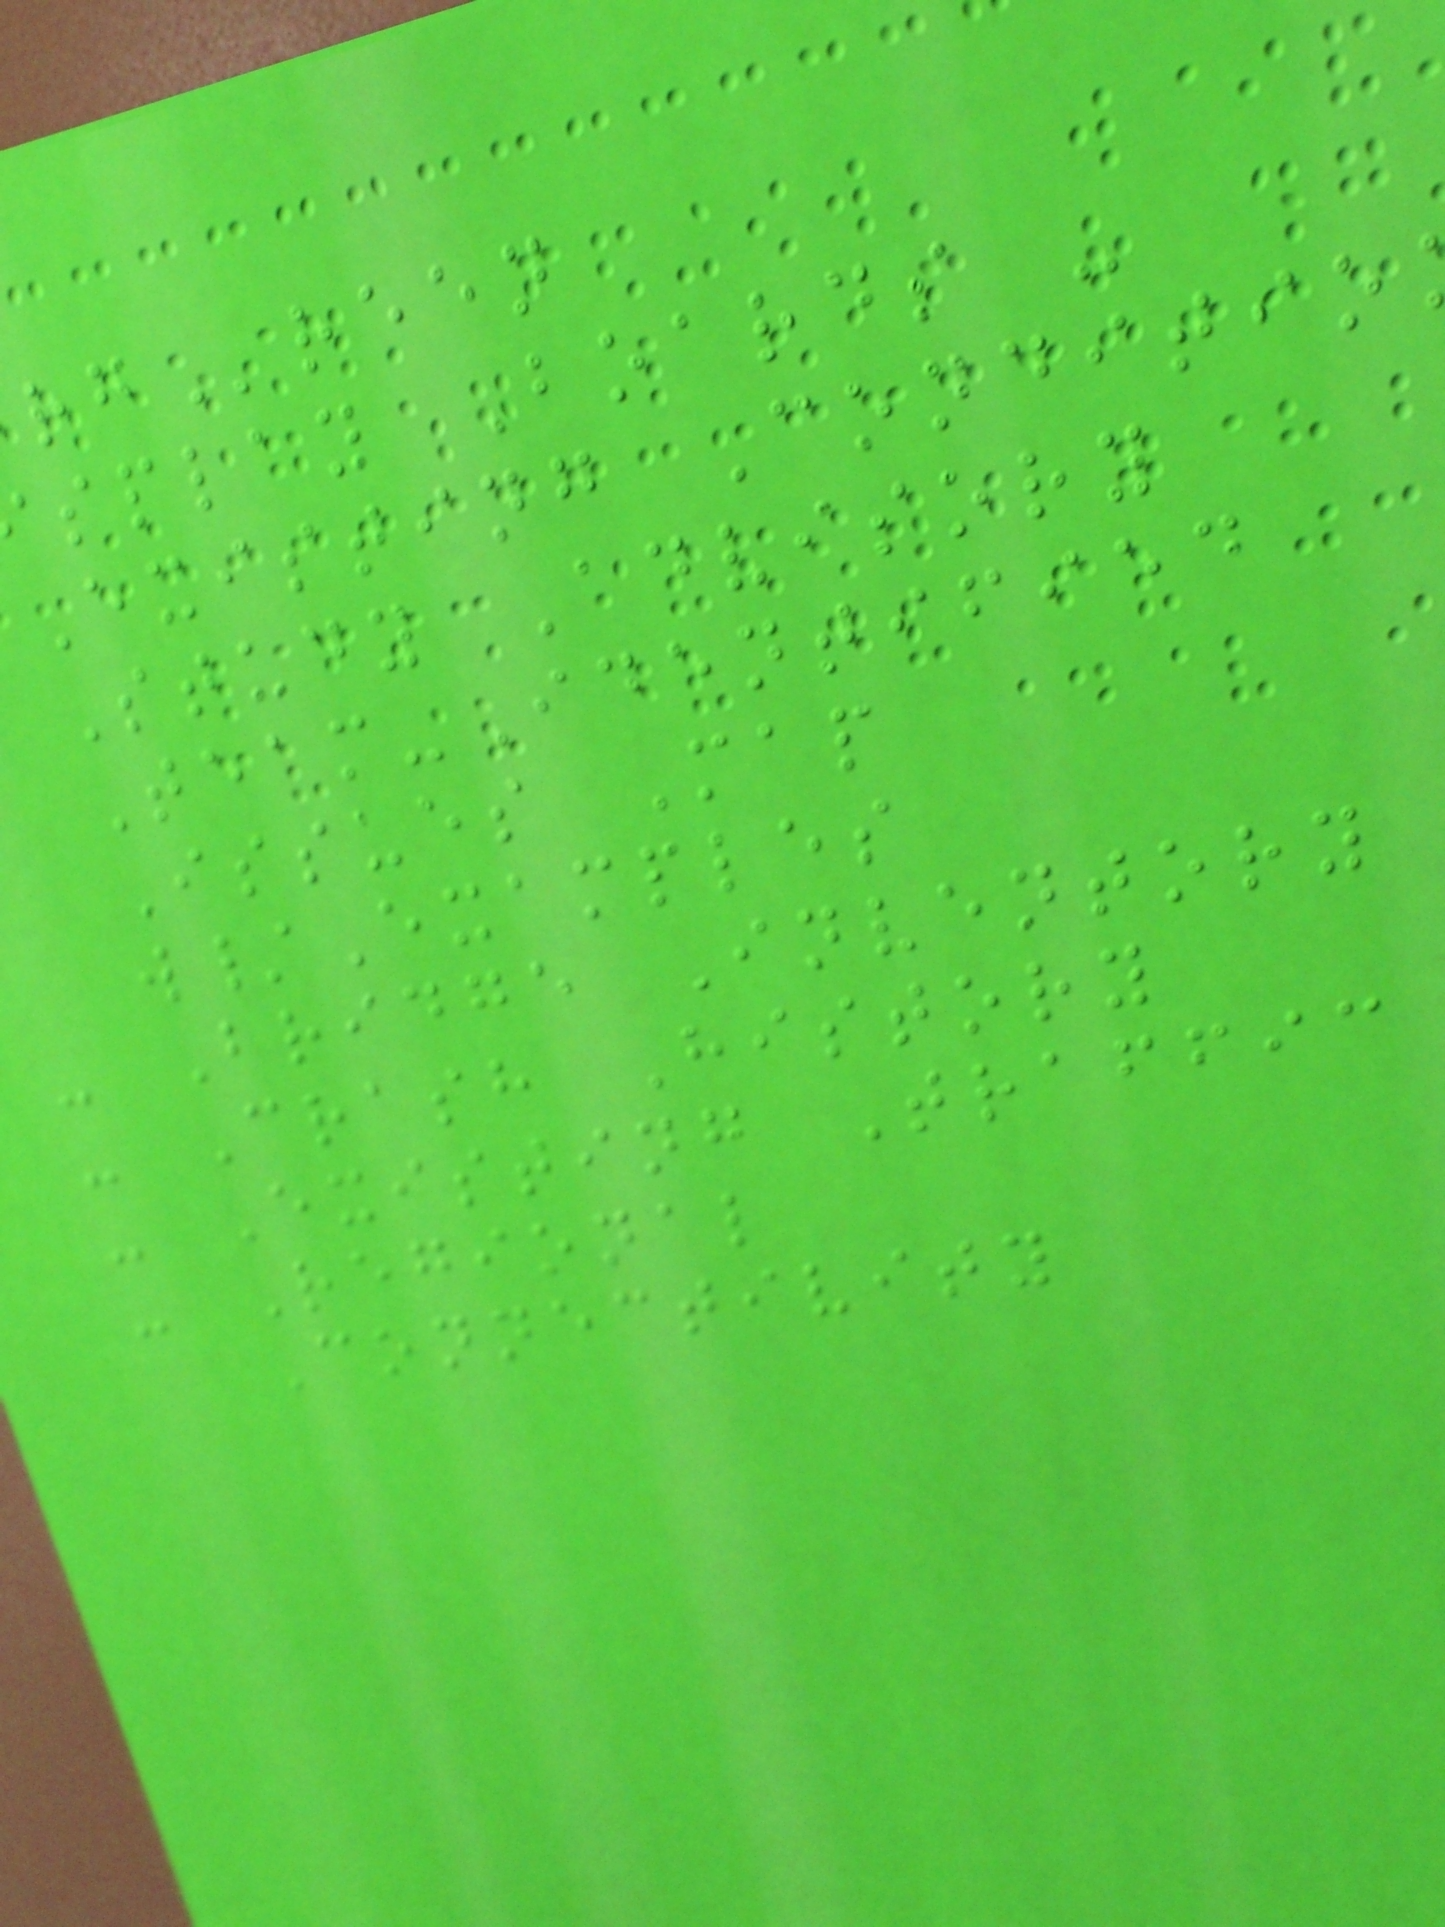reen
splay Boards -
Existing Conditio
Study Advisory
Team-Identified
Issues Map
w/Examples
- Bridge Inventory
- Crash History
- Existing Traffic
- Regional
Connectivity
